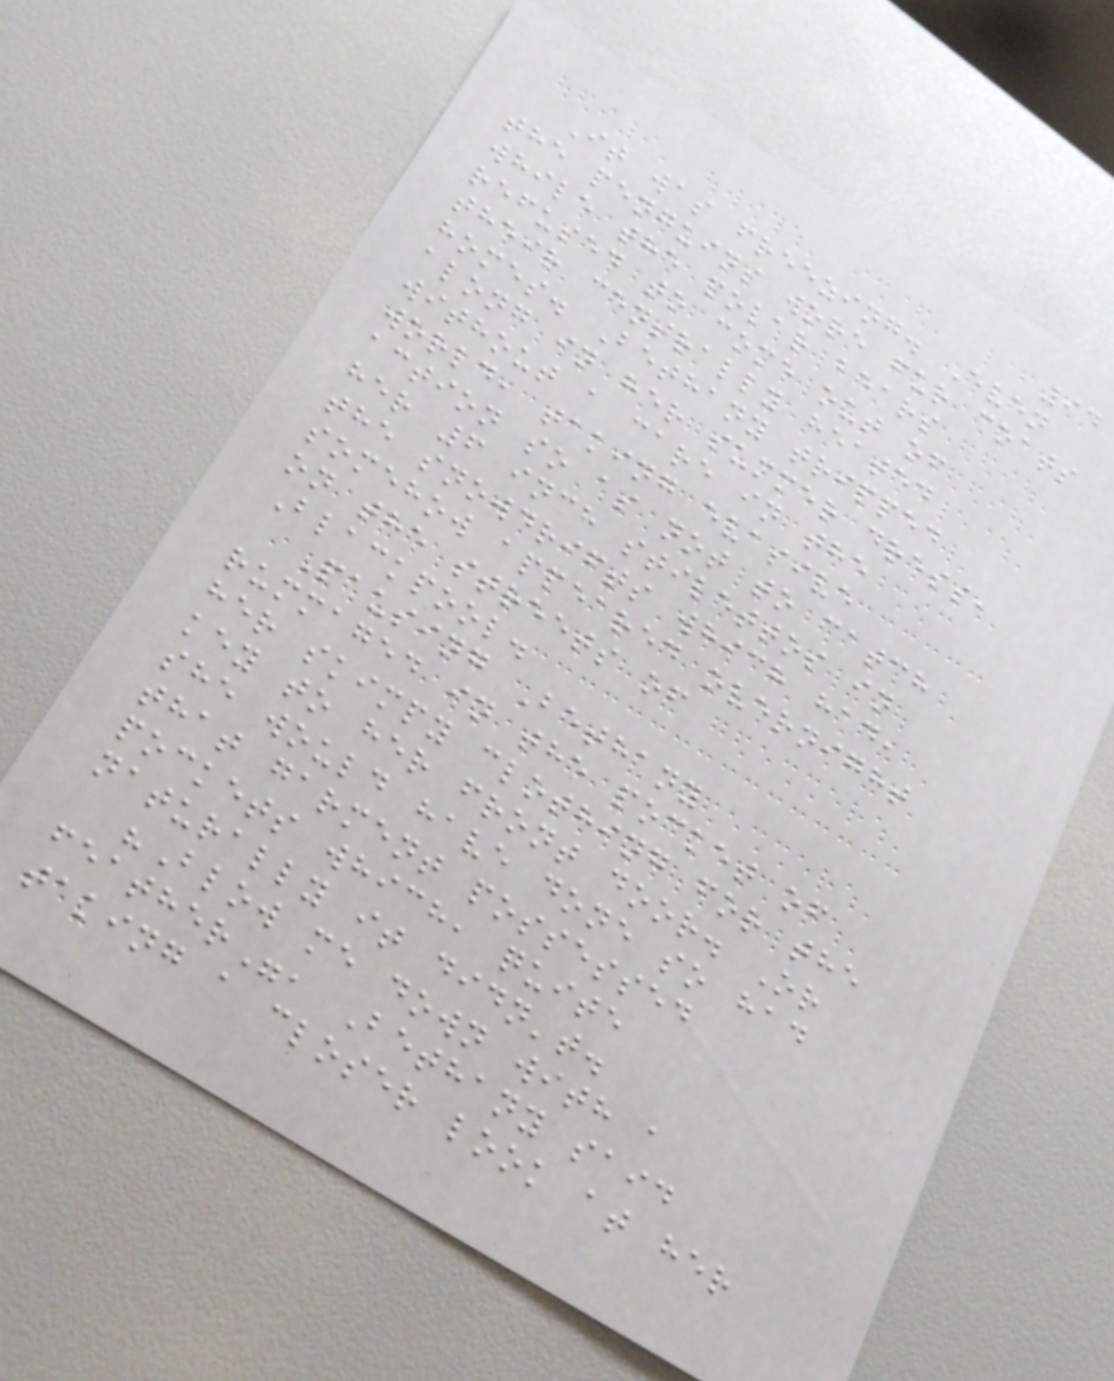94
It was freezing. Even
the penguins wore fur coats
while the polar bears
refused to come out of
their centrally heated
homes. Bethany tripped
along in her summer dress,
without a care in the
world, taking evasive
action so as not to catch
her 6 inch stilettos in
the snowdrifts which had,
somehow appeared overnight
on the streets of
Blackpool.
Pausing Bethany
rummaged in the pocket of
her skimpy clothing for the
key to her front door. Or
she would have done so had
that garment possessed
pockets which, quite
naturally it didn't.
"Blow me down with a
feather", Bethany said
taking a closer look at her
